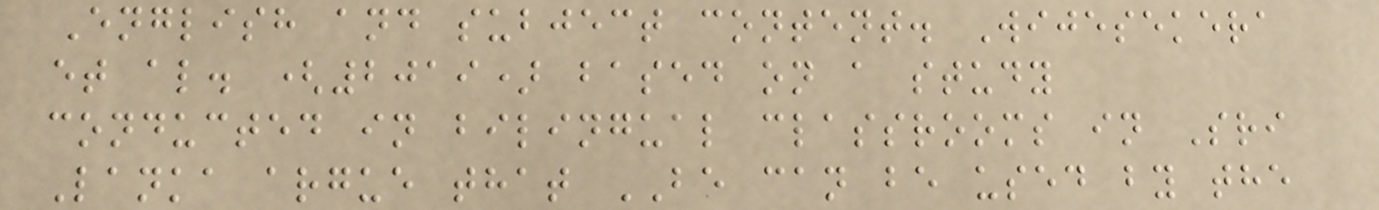English and subject content. Wijesekera
et al. (2019) based on a study
conducted in bilingual classrooms in Sri
Lanka argue that BE can be used by the
